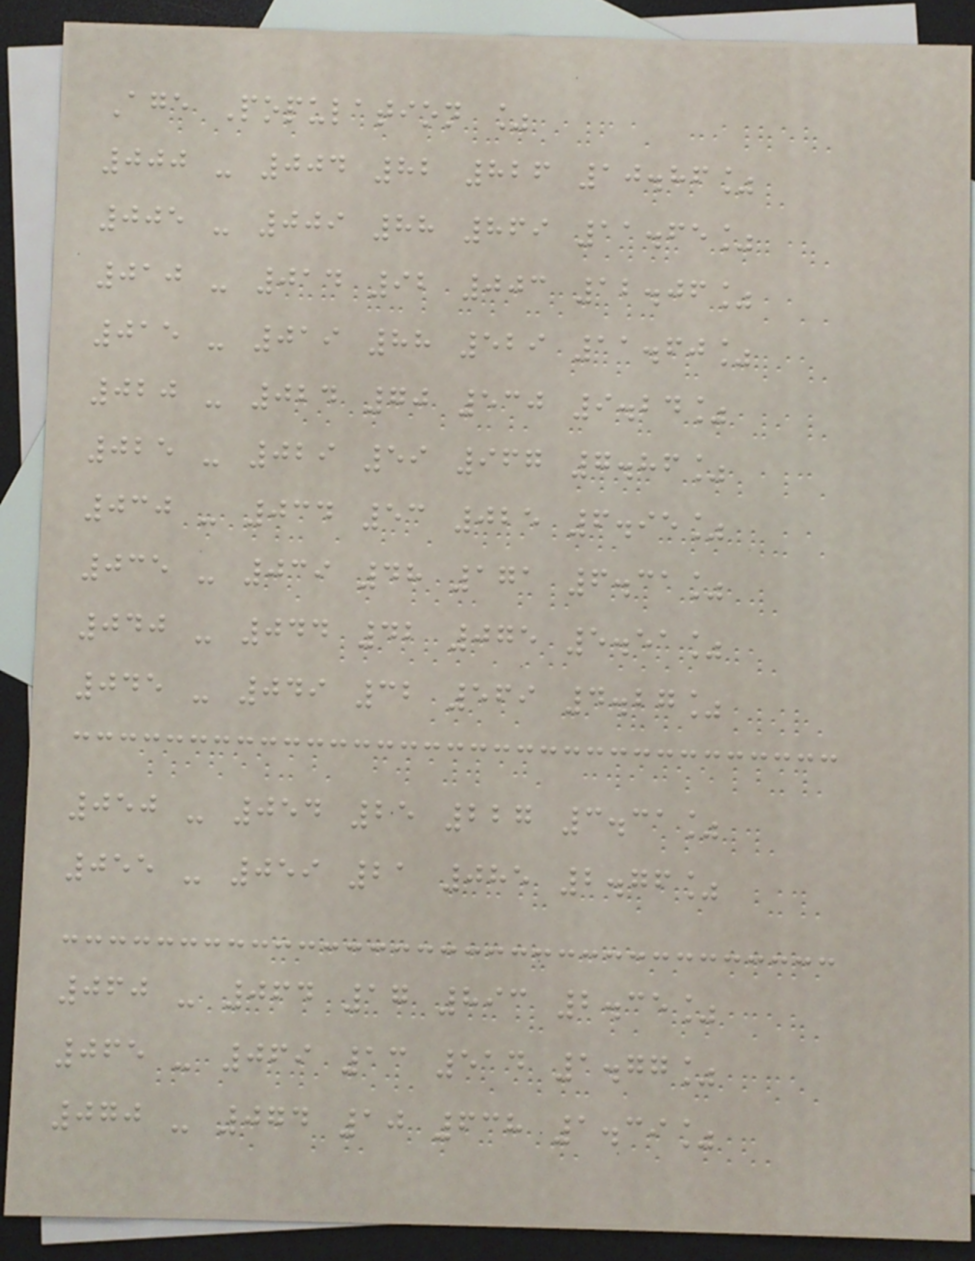Age Population %
000 - 004 82 826 10.86%
005 - 009 88 869 11.65%
010 - 014 92 003 12.06%
015 - 019 88 529 11.60%
020 - 024 70 530 9.24%
025 - 029 59 967 7.86%
030 - 034 53 025 6.95%
035 - 039 48 171 6.31%
040 - 044 42 075 5.51%
045 - 049 32 569 4.27%
050 - 054 25 227 3.31%
055 - 059 21 085 2.76%
060 - 064 17 893 2.35%
065 - 069 13 514 1.77%
070 - 074 10 638 1.39%
